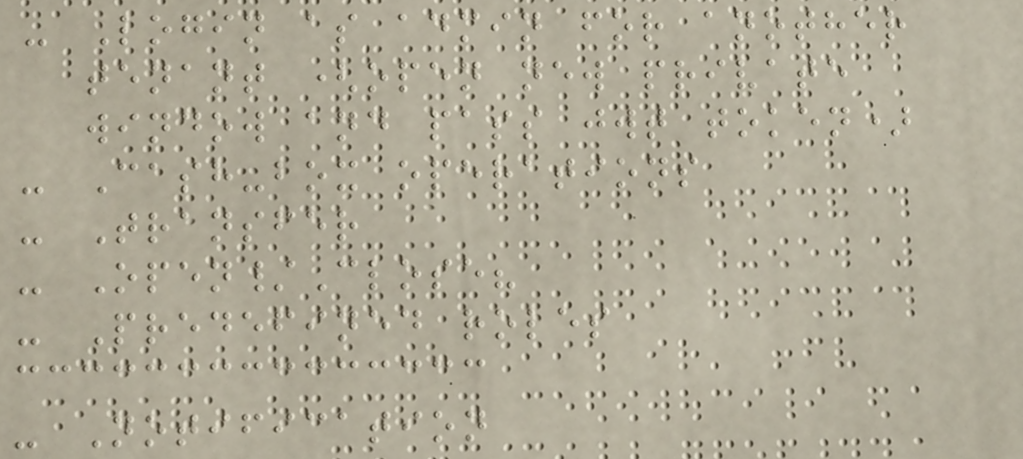- Login as admin for another
tenant (open new private
window and pass jwt token)
- Cash-box operations
- Transfer
- Open/Close?
- Predefined roles
- Notification
